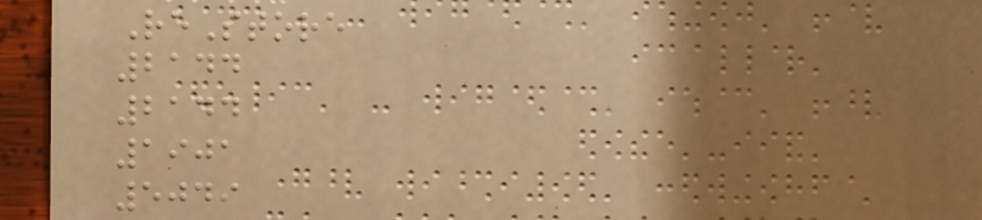ReStore
2144
2144
1901
5049
